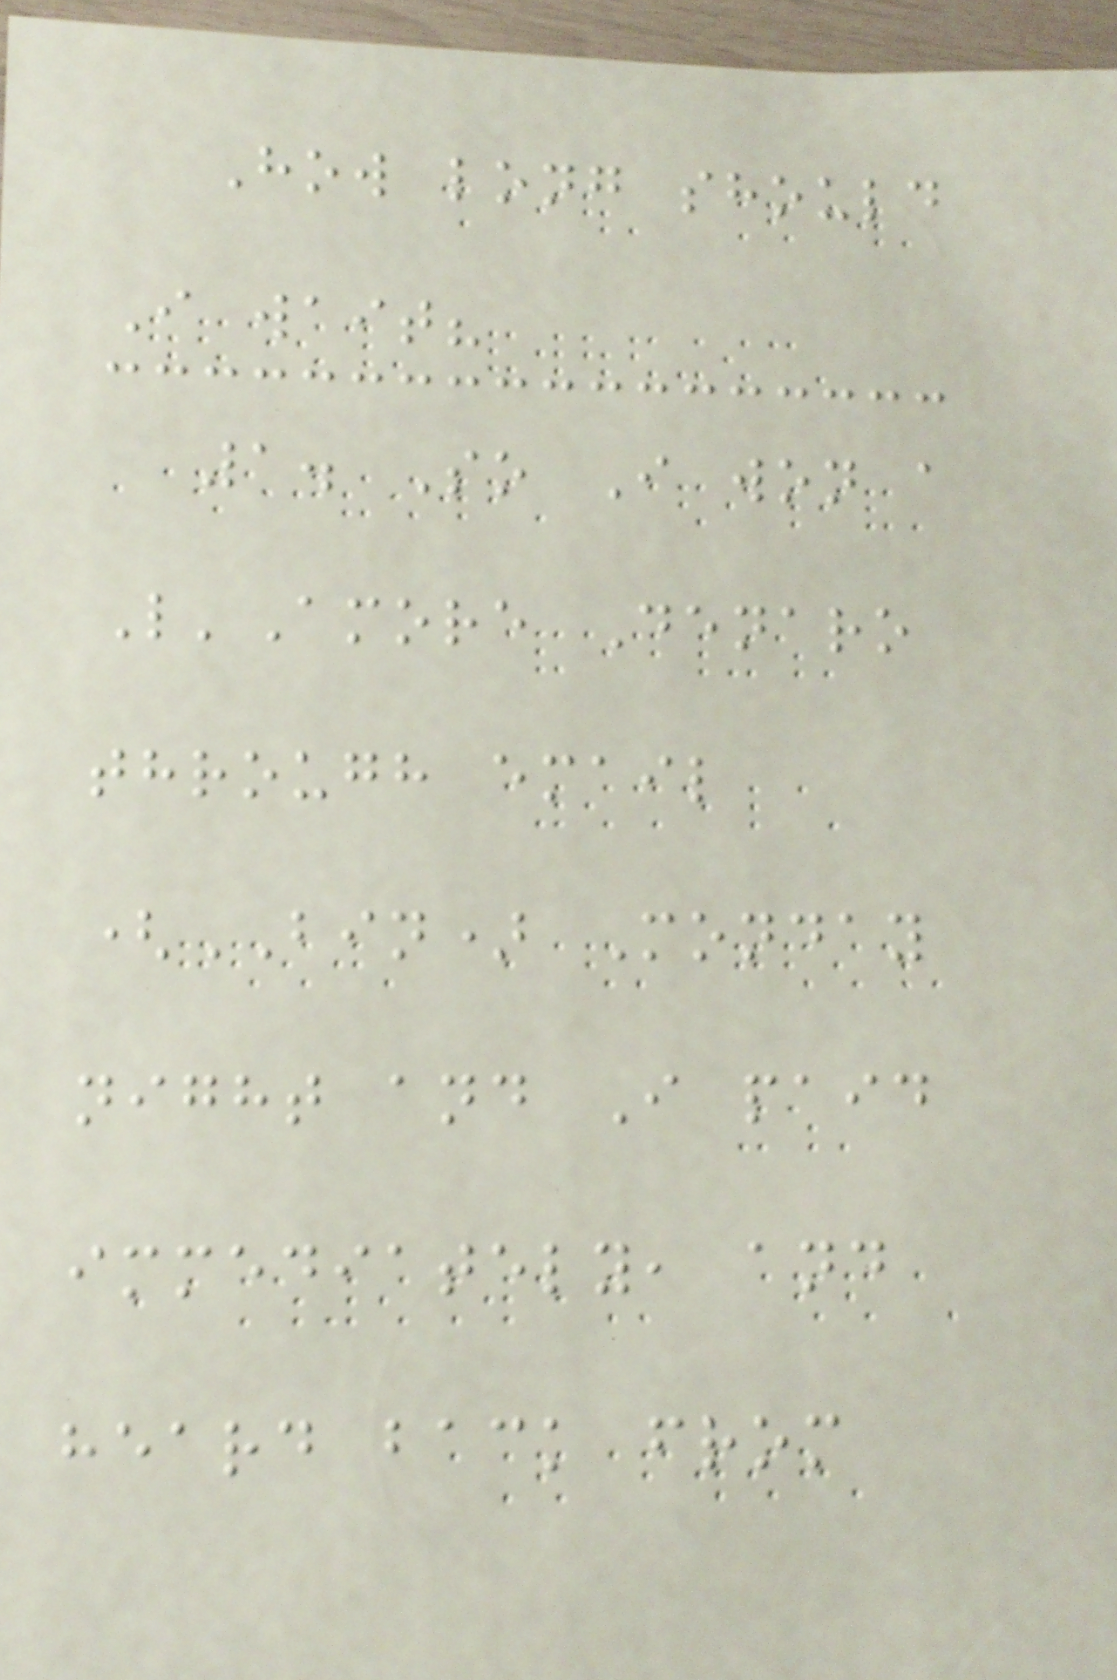How long should
I wait?
1. So I won a
L'Amore Denaro
through email
(BIN) Monday
night and I paid
immediately, and
heard back from
